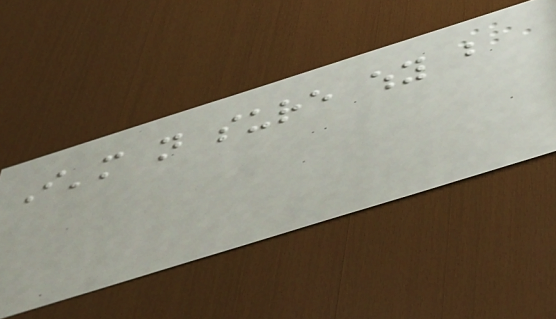I'm not sure why but
